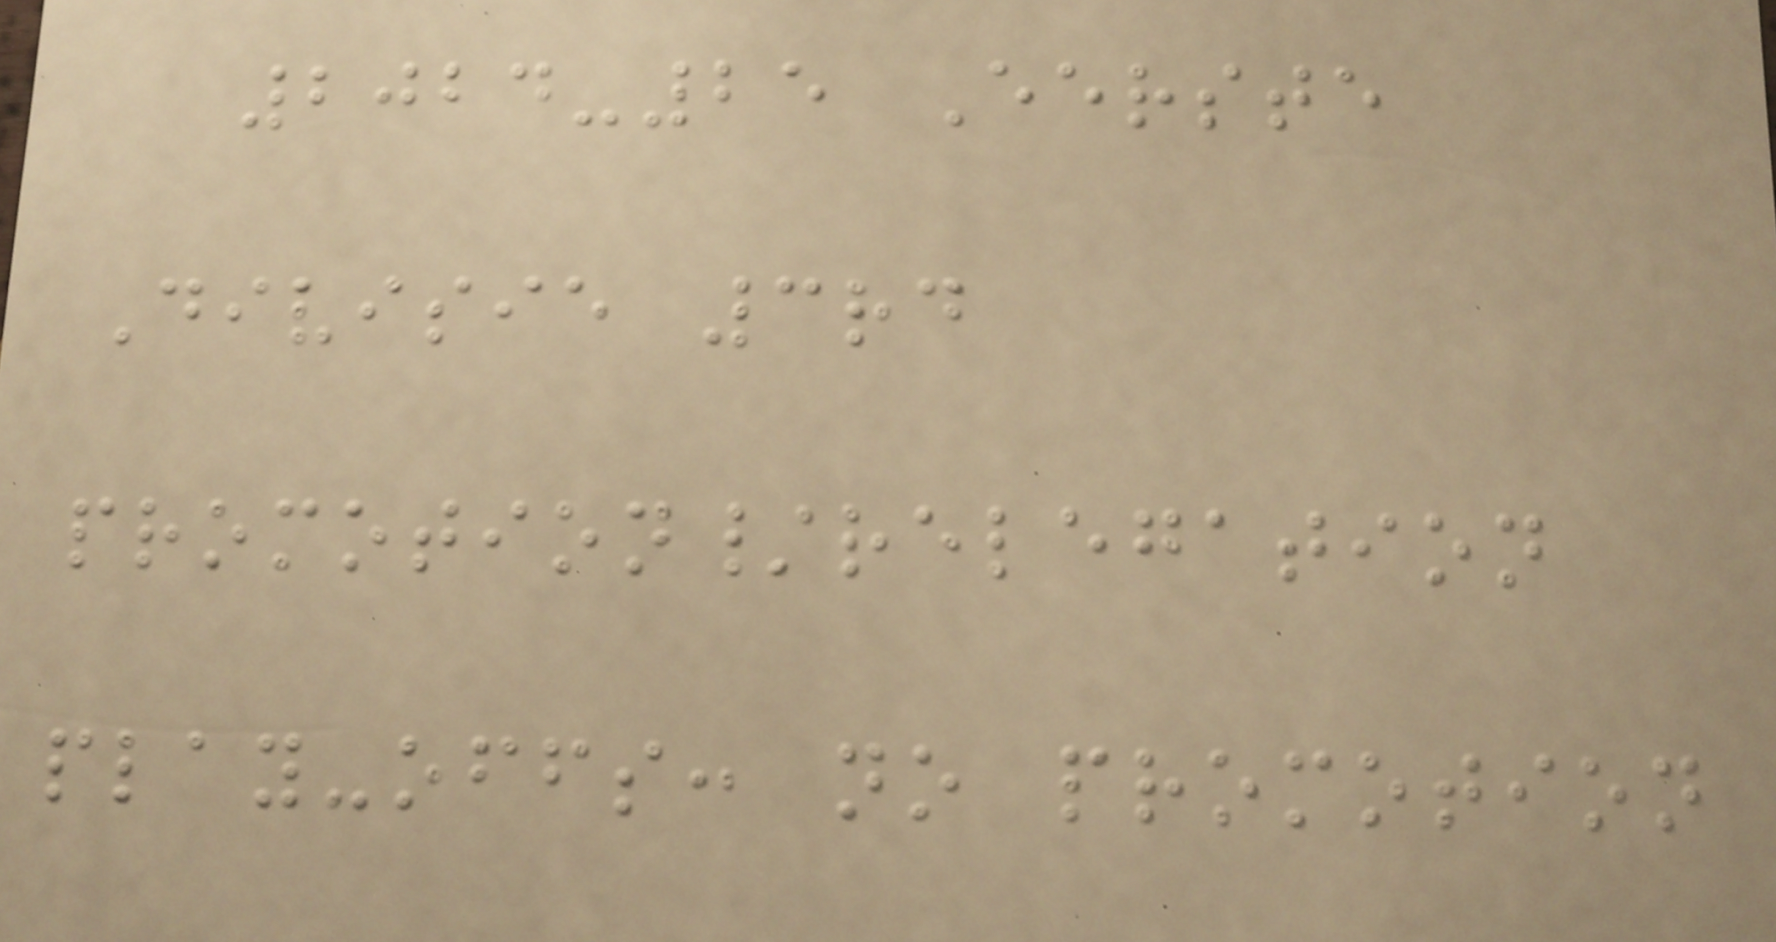2024-25 Eerste
Divisie 3rd
promotion/relegation
play-offs: no promotion
